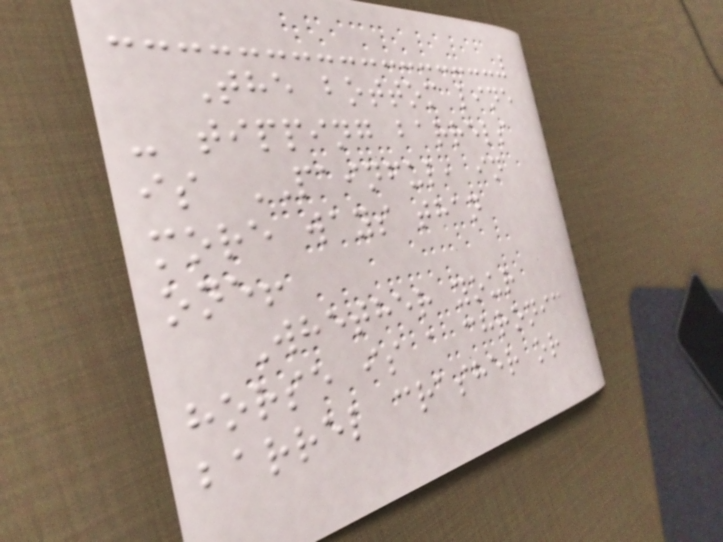The bottom line
- tipping barrels
is PAINFUL, in
more ways than
one!
Whether your
horse is a chronic
barrel crasher or
